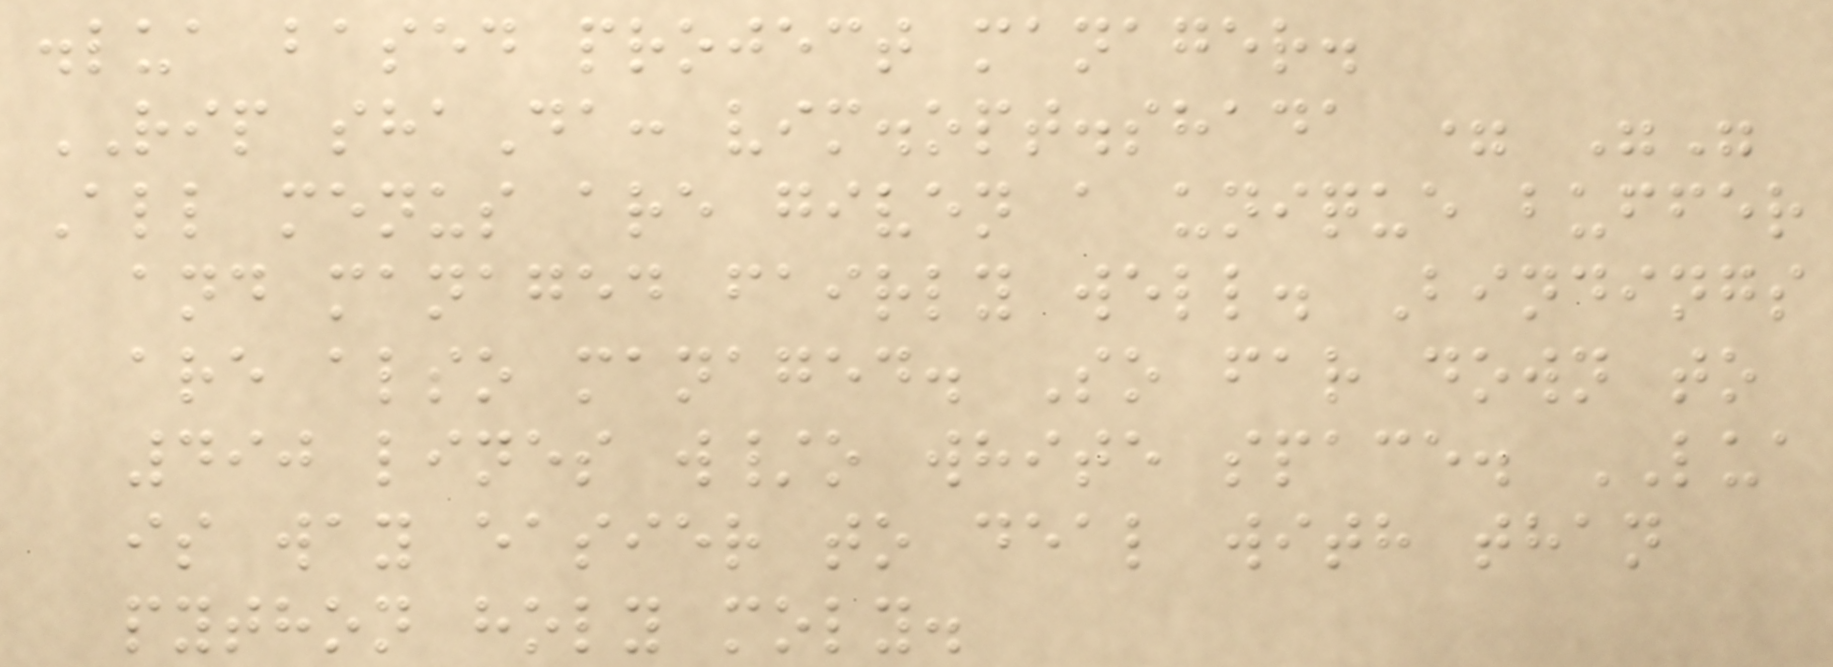.lua based project manager.
RIP shaDa: vim.opt.shada = ""
All menus are given a unique buffer
and managed fairly well. Bindings
are also managed. So far down to
490 lines w/o white space. LUA
is way easier to deal with than
python holy moly.
